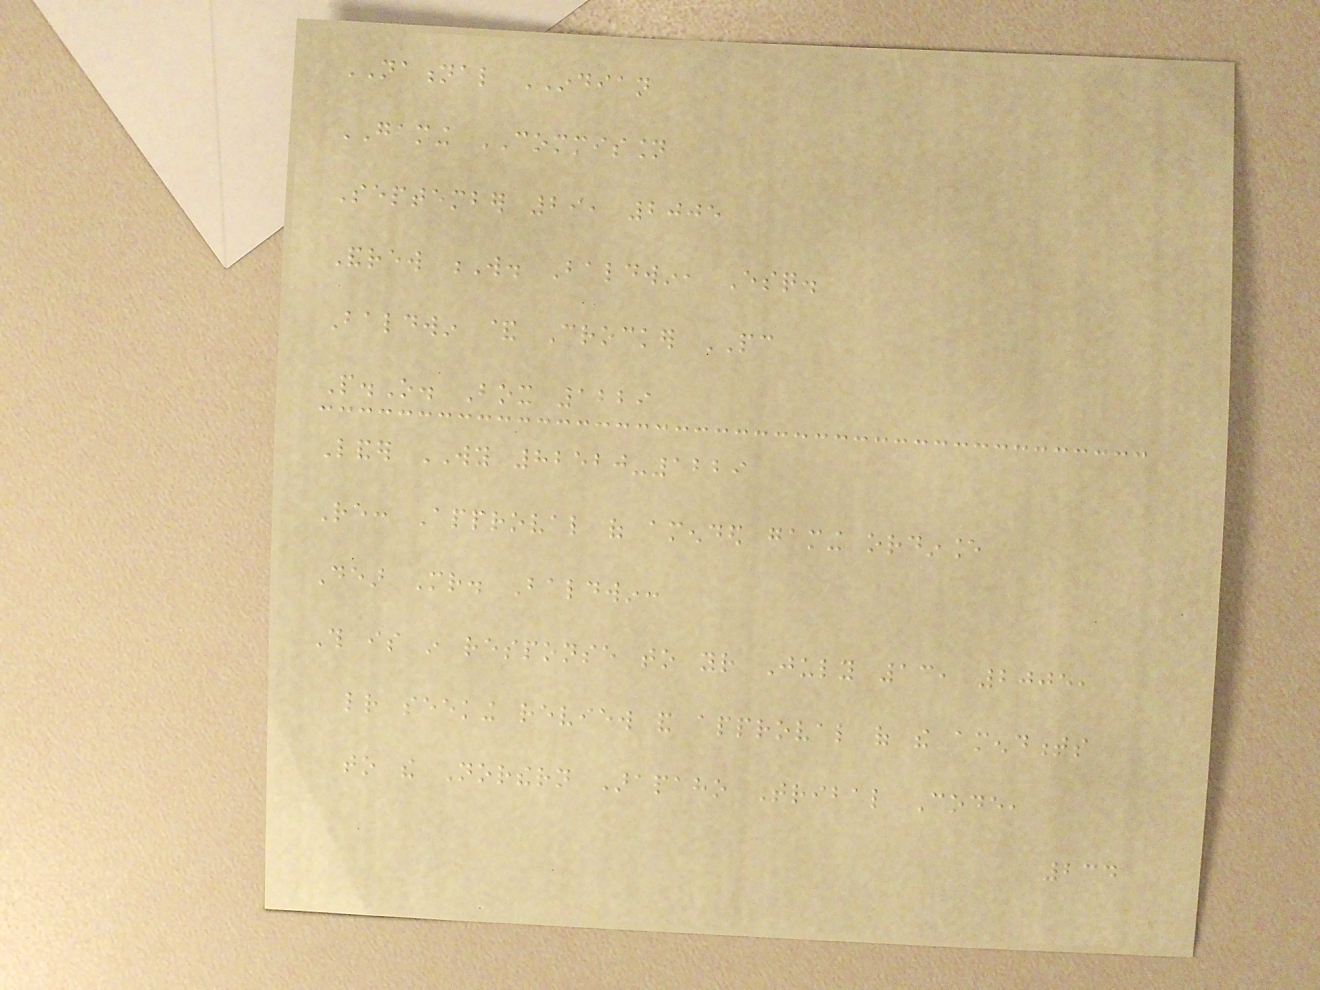NATIONAL INDIAN
GAMING COMMISSION
September 29, 2005
Andrew W. Baldwin, Esq.
Baldwin & Crocker PC
P.O. Box 1229
Lander WY 82520-1229
Re: Approval of amended gaming ordinance
Dear Mr. Baldwin:
This is in response to your July 13, 2005,
letter seeking review and approval of the amendments
to the Northern Arapaho Tribal Code,
234
